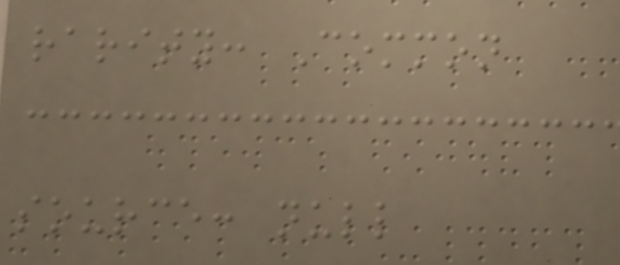rarity: Common
source: null
